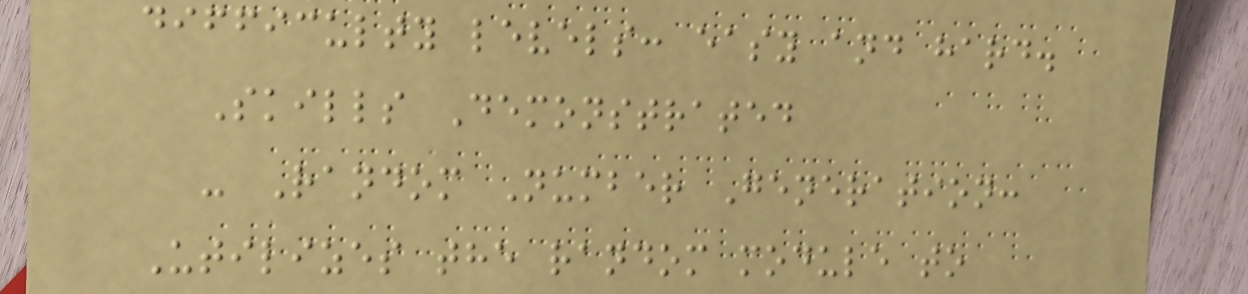difficulty levels: easy and hard.
Skills Demonstrated
- Random Number Generation:
Utilizes the random module to
